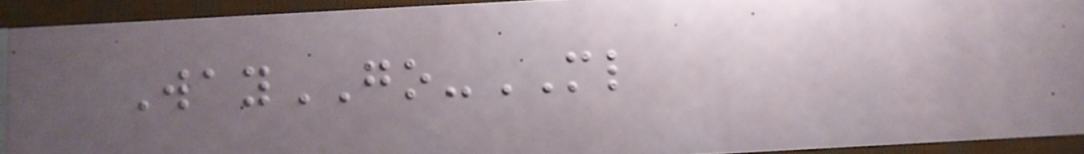WayGO-ML
